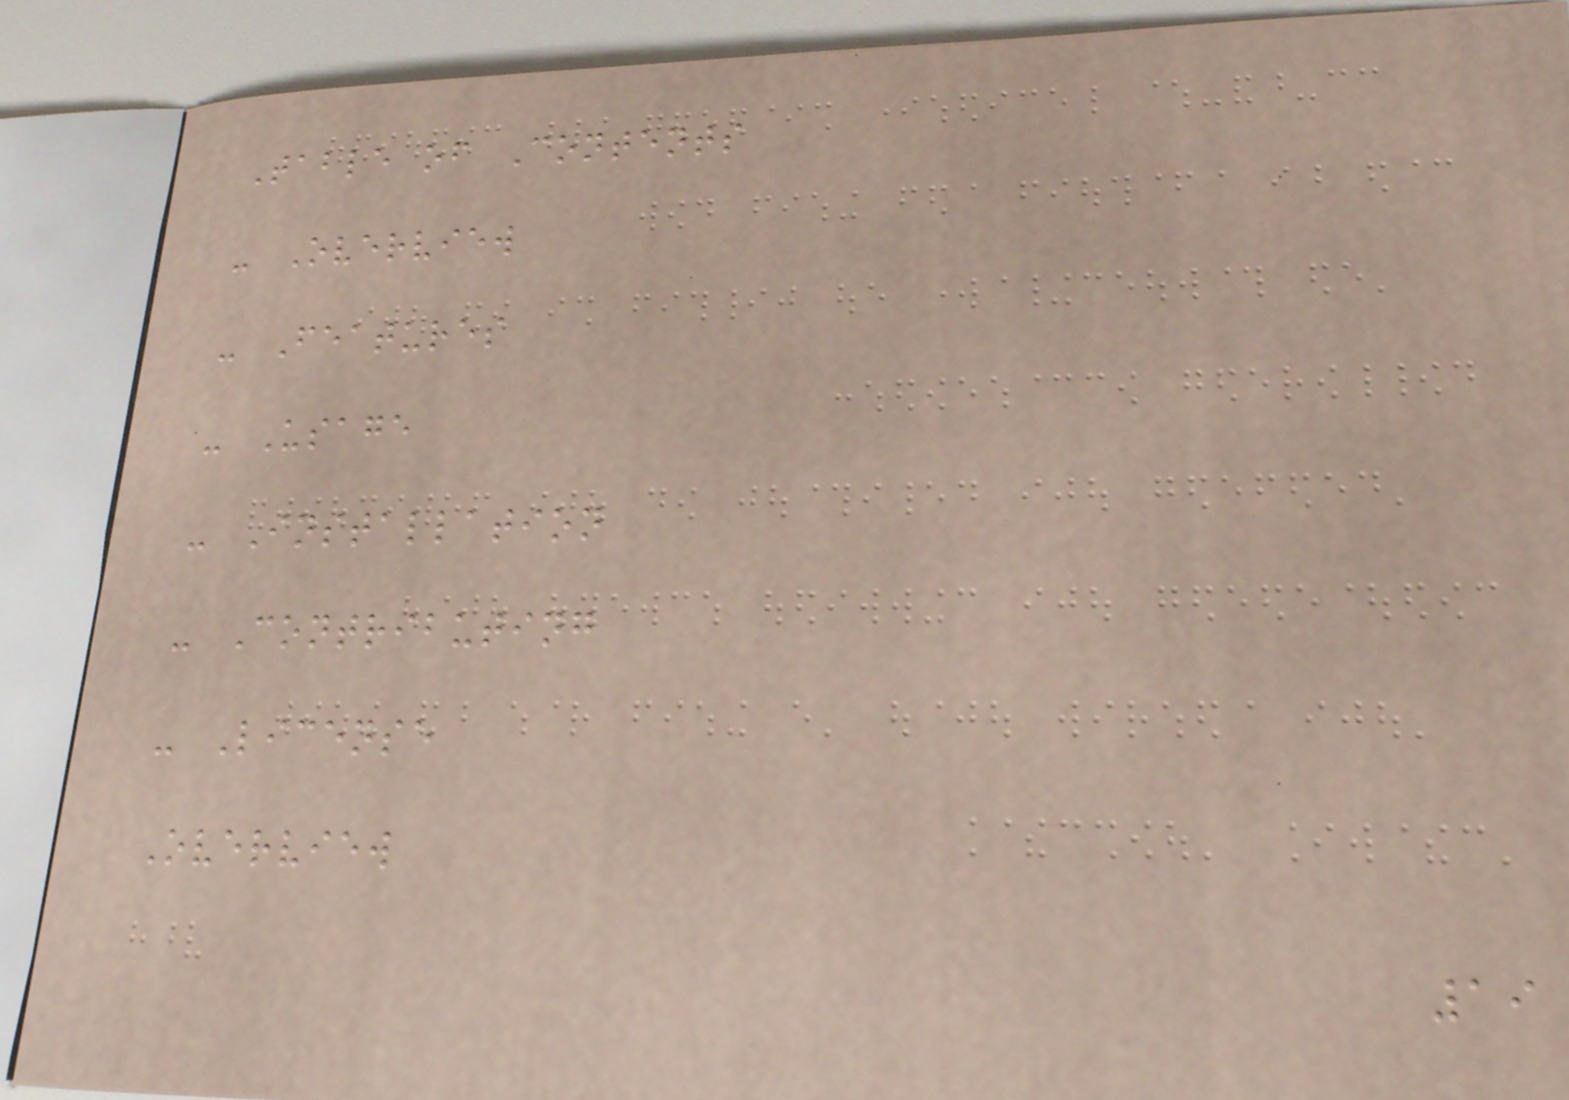Table of Contents
- Overview
- Features
- Usage
- Installation
- Contributing
- License
Overview
19
